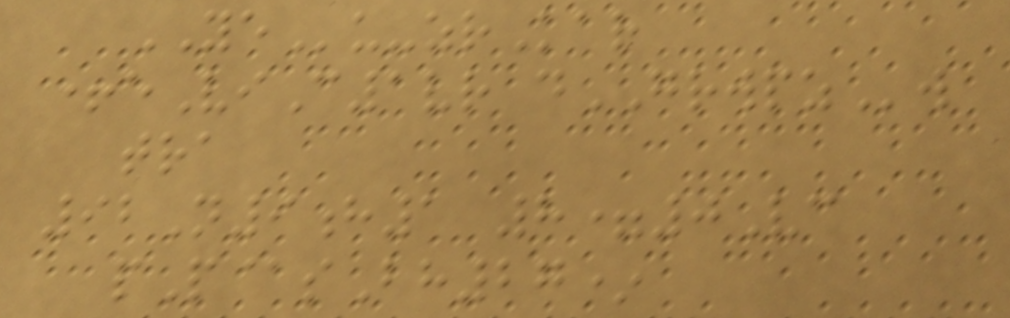YEu-zrKar
+eViC1vr dGRWPZw
tra
92N9h1 8=0Vc
pP@sBh27*
